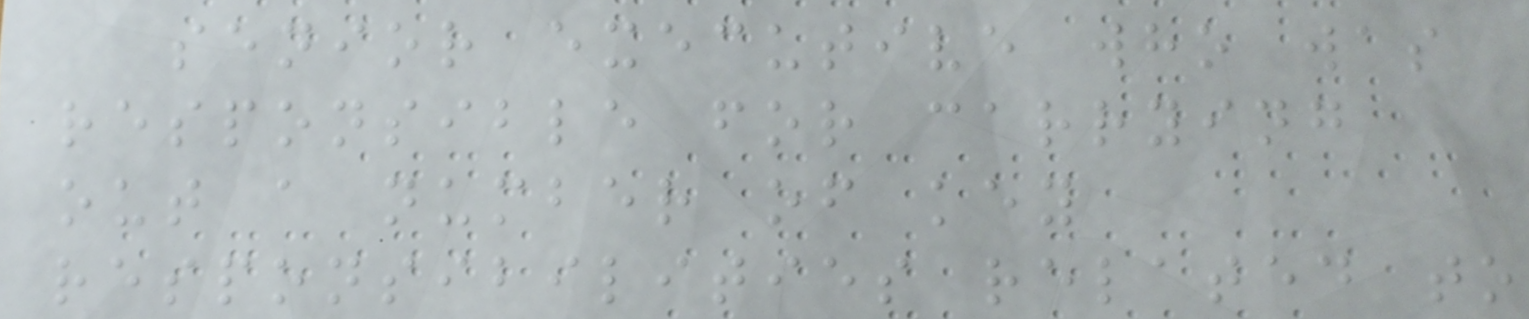senior executive who was
responsible for carrying
out a number of key
responsibilities related to
